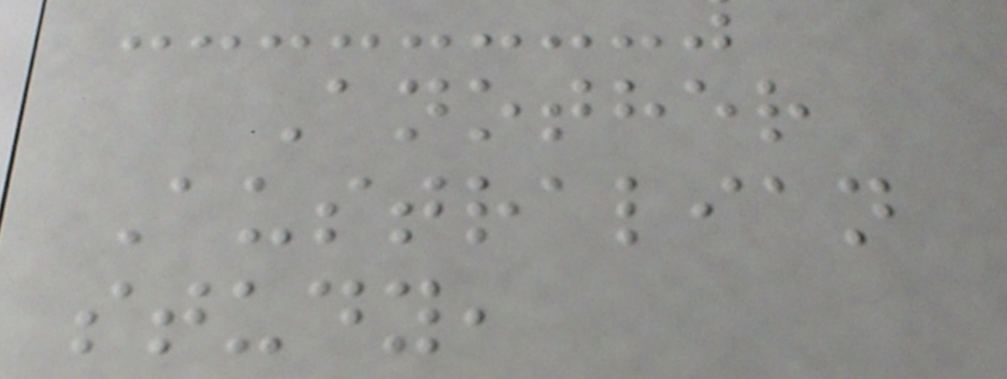Another
Australian
study,
